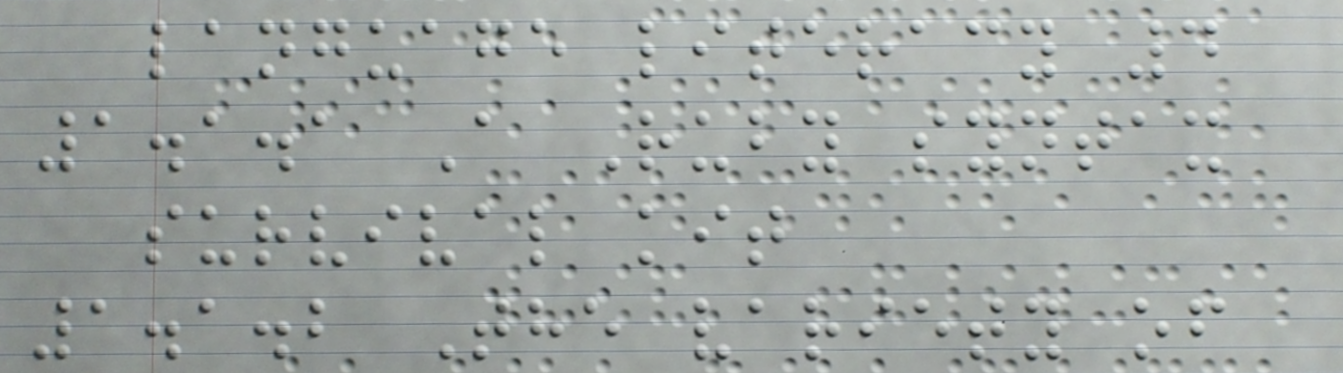language literacy 4
1.1.1 A Ruby syntax
survival kit
1.1.2 The variety of
